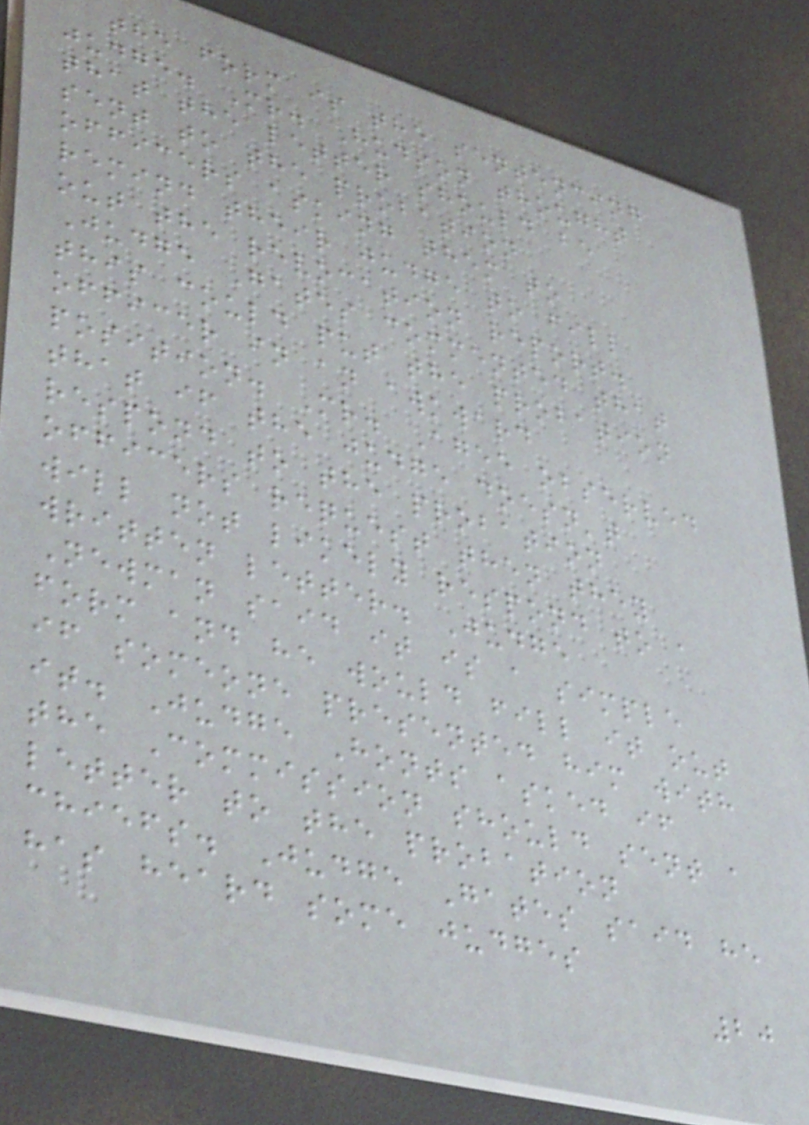the form is the sentencing
judge. Mr. Hudson thought
that the letter should be
sent to the probation
officers asking them to
remind their judge to fill
out the revocation report.
Judge Gates commented that
this could put the probation
officer in an awkward
position. Mr. Agee observed
that if the judge doesn't
respond to the probation
officers request then they
will not likely respond to a
written letter. Judge
Newman said it is a simple
form and he would fill it out
if someone presented him with
it. Judge Honts asked if
the Commission should sent a
letter to the probation
chiefs. Judge Gates said he
has heard some judges
20
